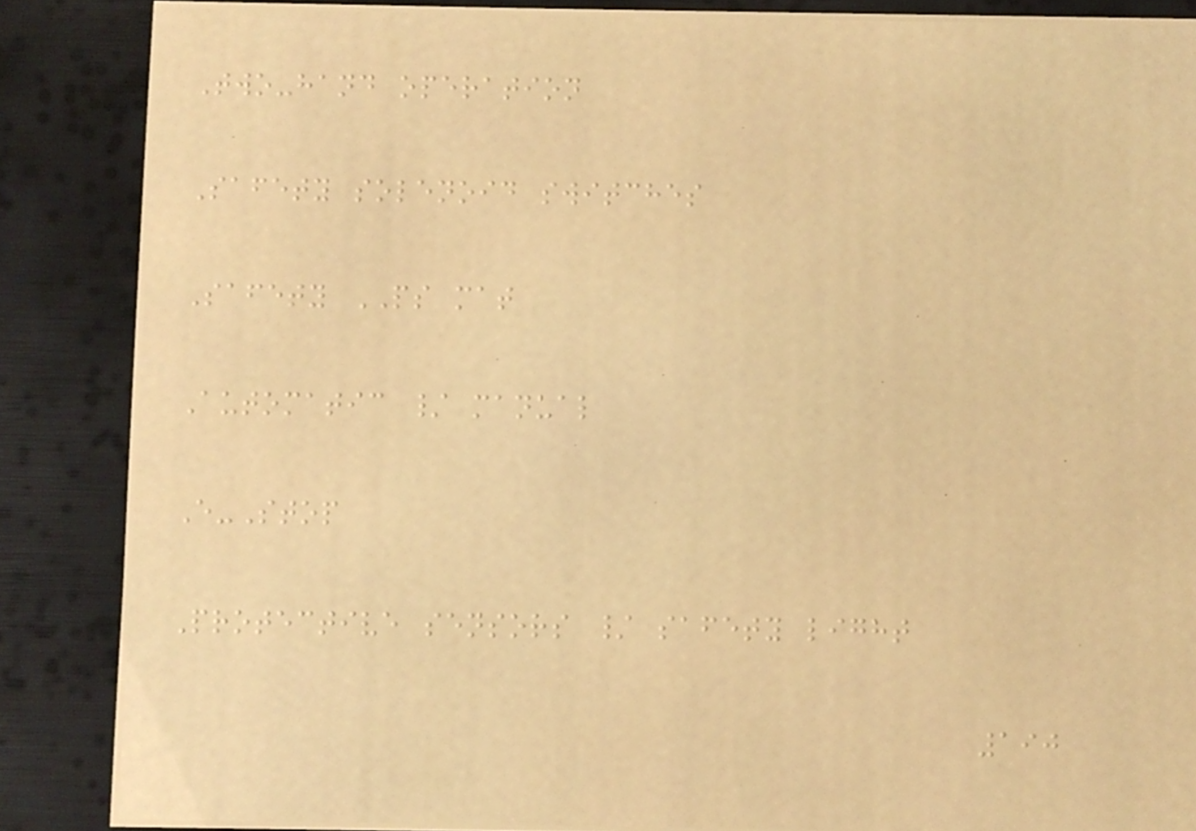Two-hand operation
Safety solenoid switches
Safety PS mat
Automatic / manual
E-Stop
Protective sensors / safety light
190
